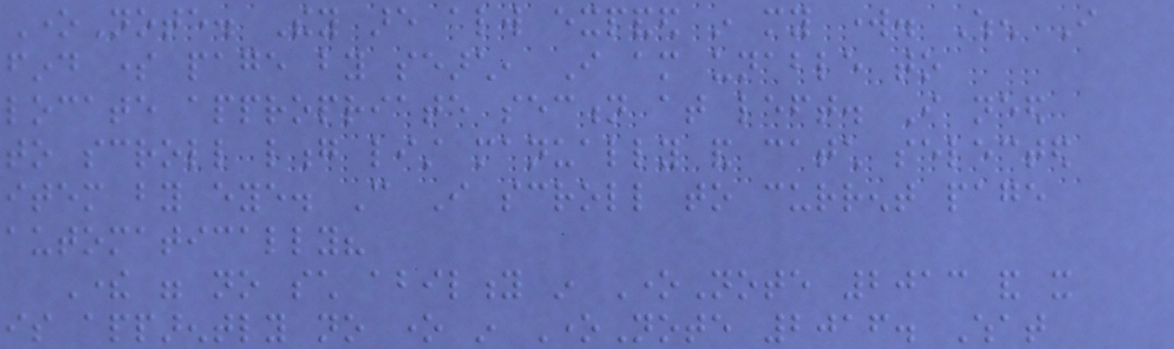OneNote. They are always expanded in my work. When I
find some page by search, I am unable to
locate appropriate section at left. I need
to scroll long list manually and catch selected
item by eye. Can I scroll to current page
automatically?
There were no such ability in OneNote 2013 and it
is apparently no one in OneNote 2016. What
